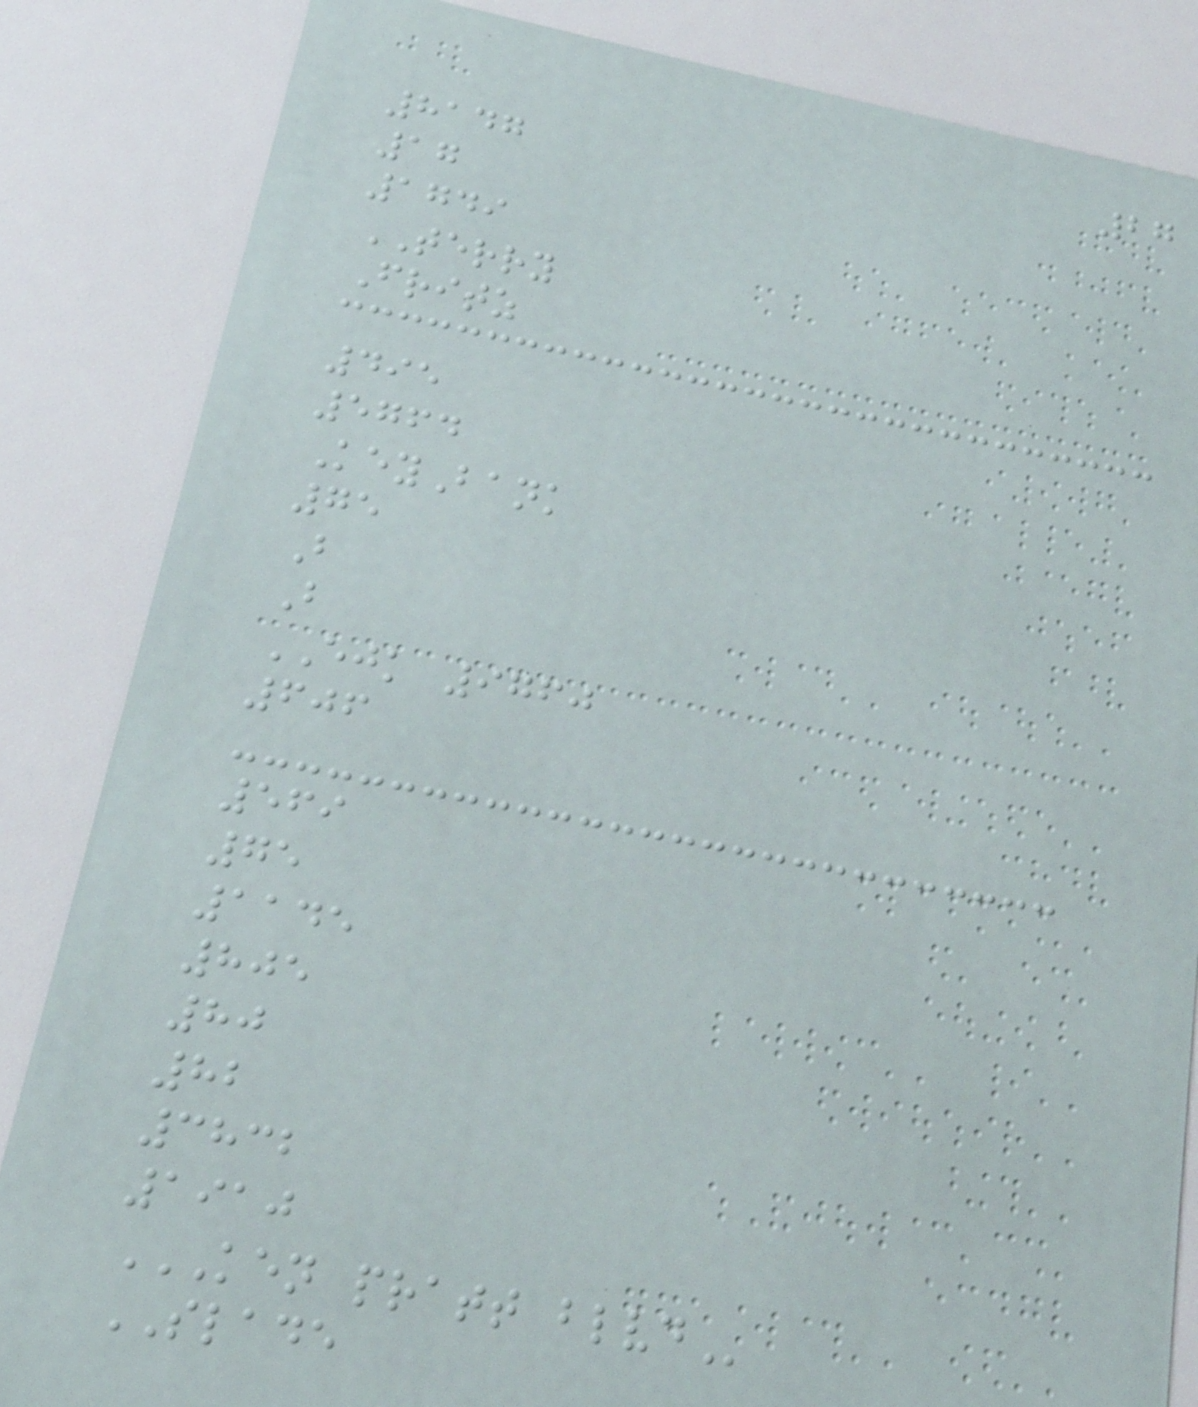27
8147
17
1749
TERRY
Fritz
495
5764
KeyBank
75
B
B
EJK 9760
606
569
75
1145
805
80
82
3832
1910
KEN PRATT BLVD
SLADE
